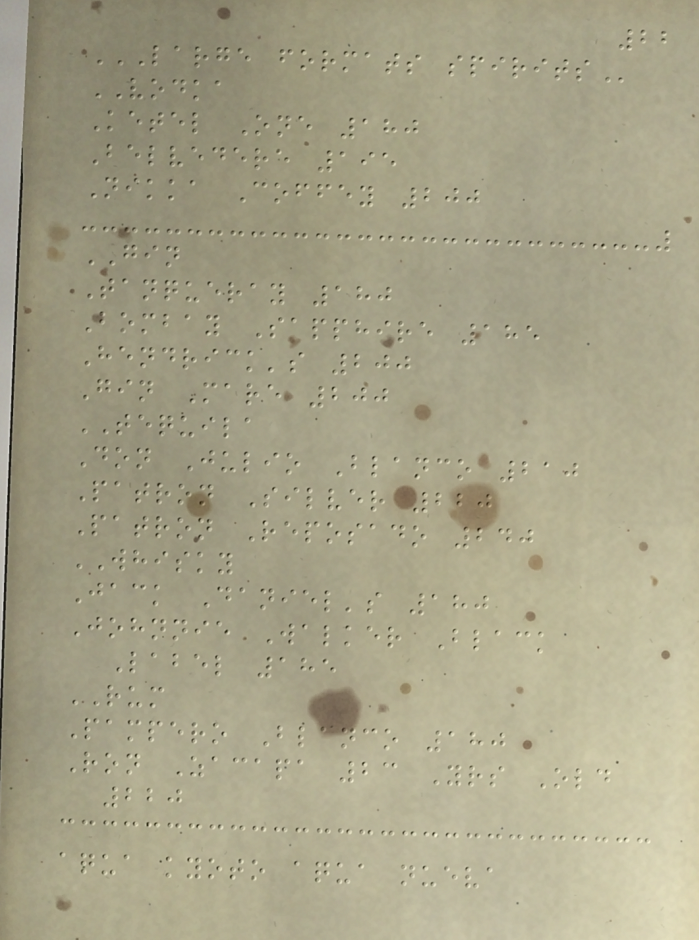22
LARGE FORMATS SPIRITS
VODKA
Ketel One 180
Belvedere 195
Nikka Coffey 200
GIN
Tanqueray 180
Bombay Sapphire 185
Hendrick's 200
Gin Mare 200
TEQUILA
Don Julio Blanco 210
Patron Silver 220
Patron Reposado 240
WHISKY
Jack Daniel's 180
Johnnie Walker Black
Label 185
RUM
Pampero Blanco 180
Ron Zacapa 23 Yrs Old
220
aqua kyoto aqua nueva
